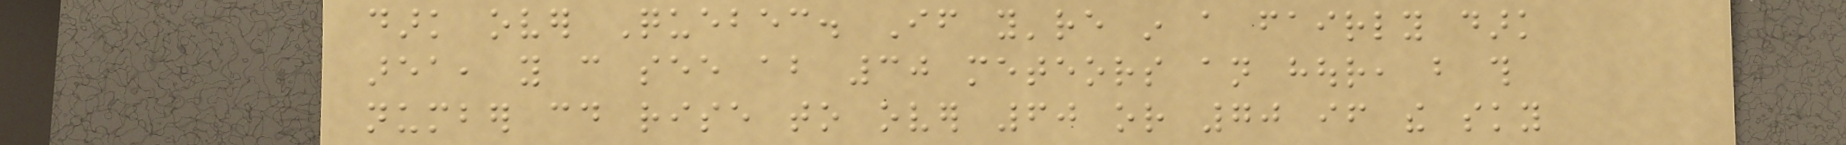dark over Quebec. If you're in a fairly dark
area, you can see about 30 meteors an hour, but this
number could rise to over 60 or 70 if the sky
